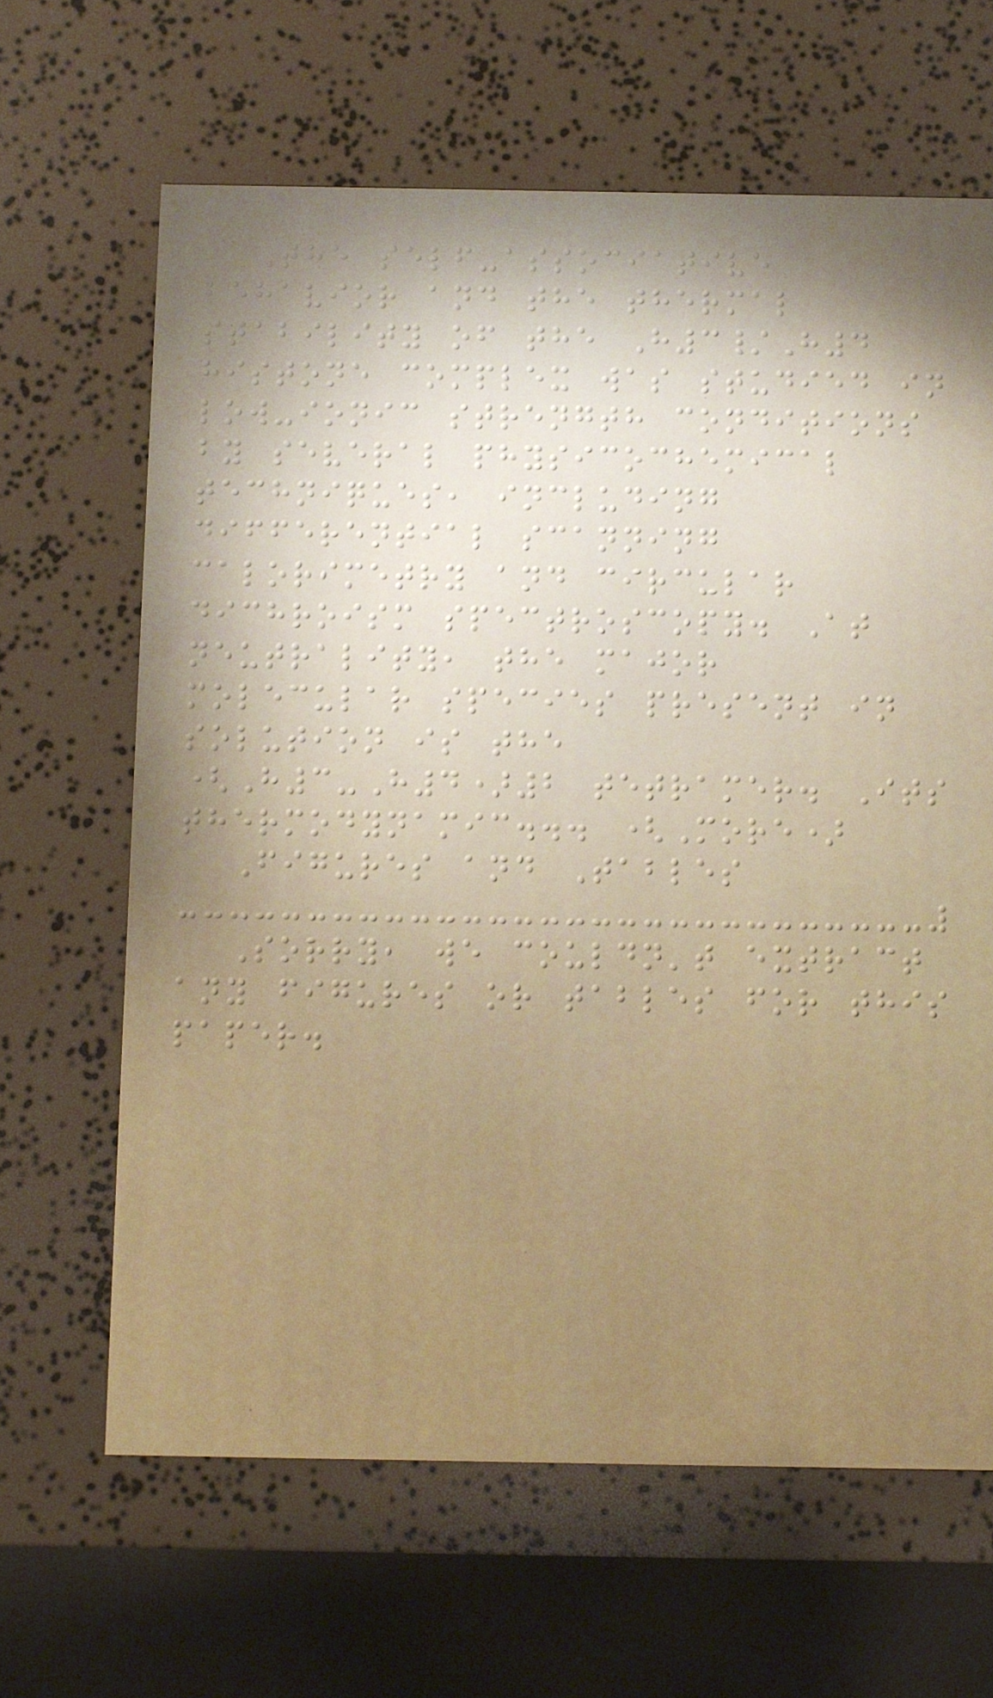The self-associative
behavior and the thermal
stability of the H3/H4
histone complex was studied in
low-ionic strength conditions
by several physicochemical
techniques, including
differential scanning
calorimetry and circular
dichroism spectroscopy. At
neutrality, the major
molecular species present in
solution is the
(H3-H4)2 tetramer. Its
thermodynamic... (More)
Figures and Tables
Sorry, we couldn't extract
any figures or tables for this
paper.
